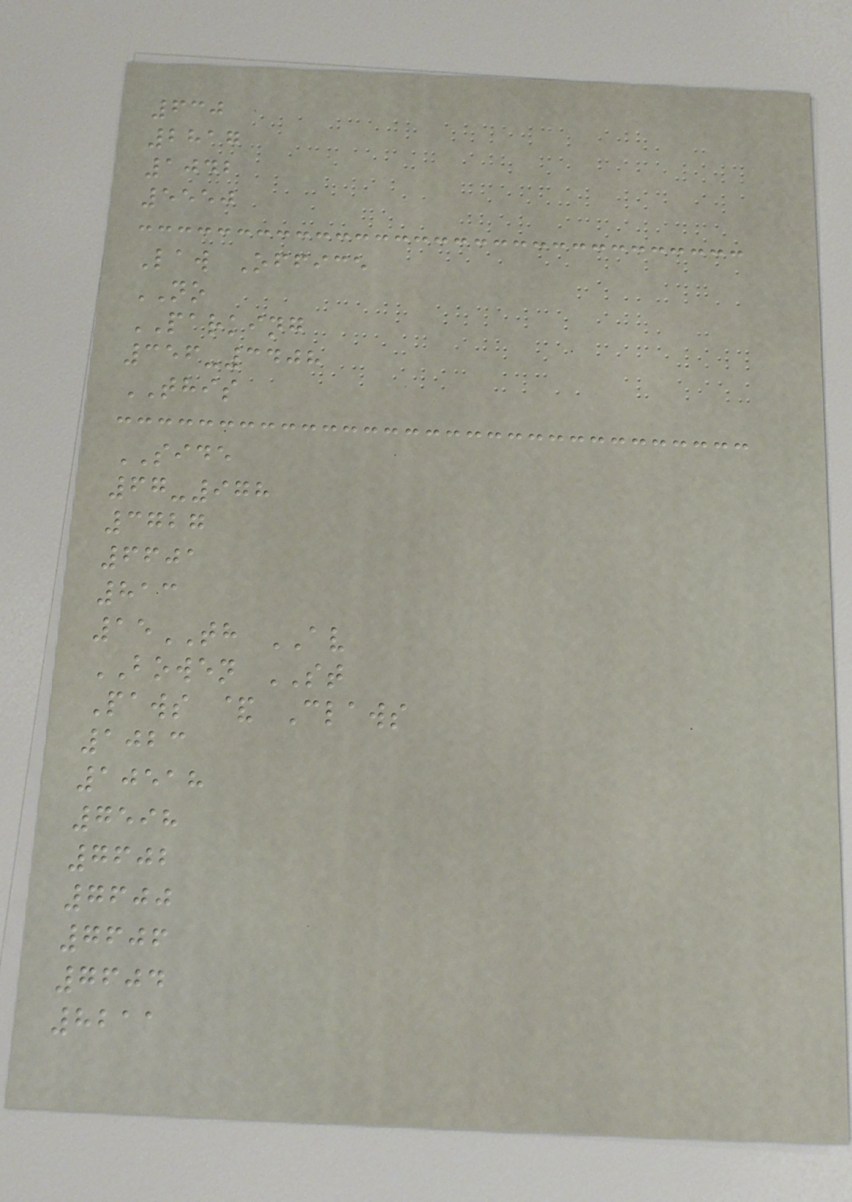630
2817
1042
5550
Law Office
NO
PARKING
356-3408
THIS
SIDE
67-978
3727
6601
813
15TH AV
BOWEN ST
Paws & Claws
1023
10518
7598
7602
7600
7606
7604
8211
